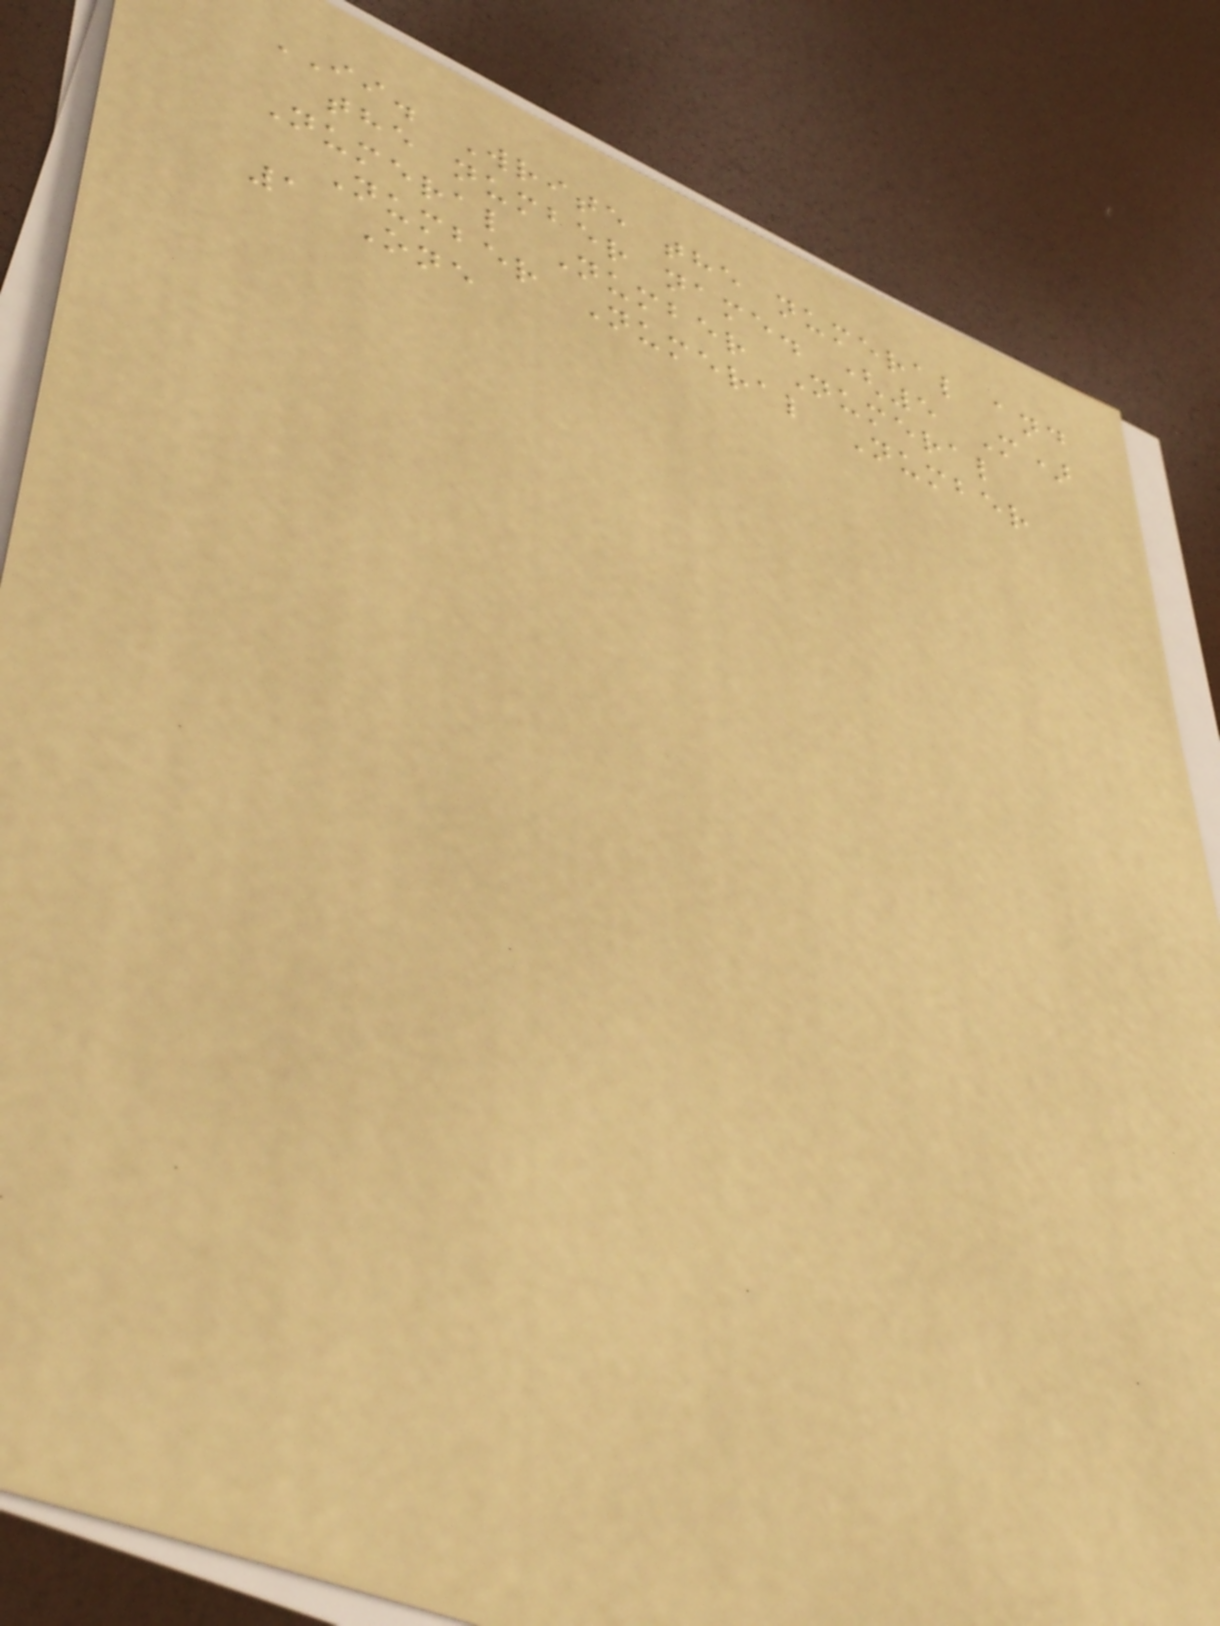II. Write the numeral and
the number name. (5 M)
Numeral Number Numeral
Number Numeral Number
1 One
